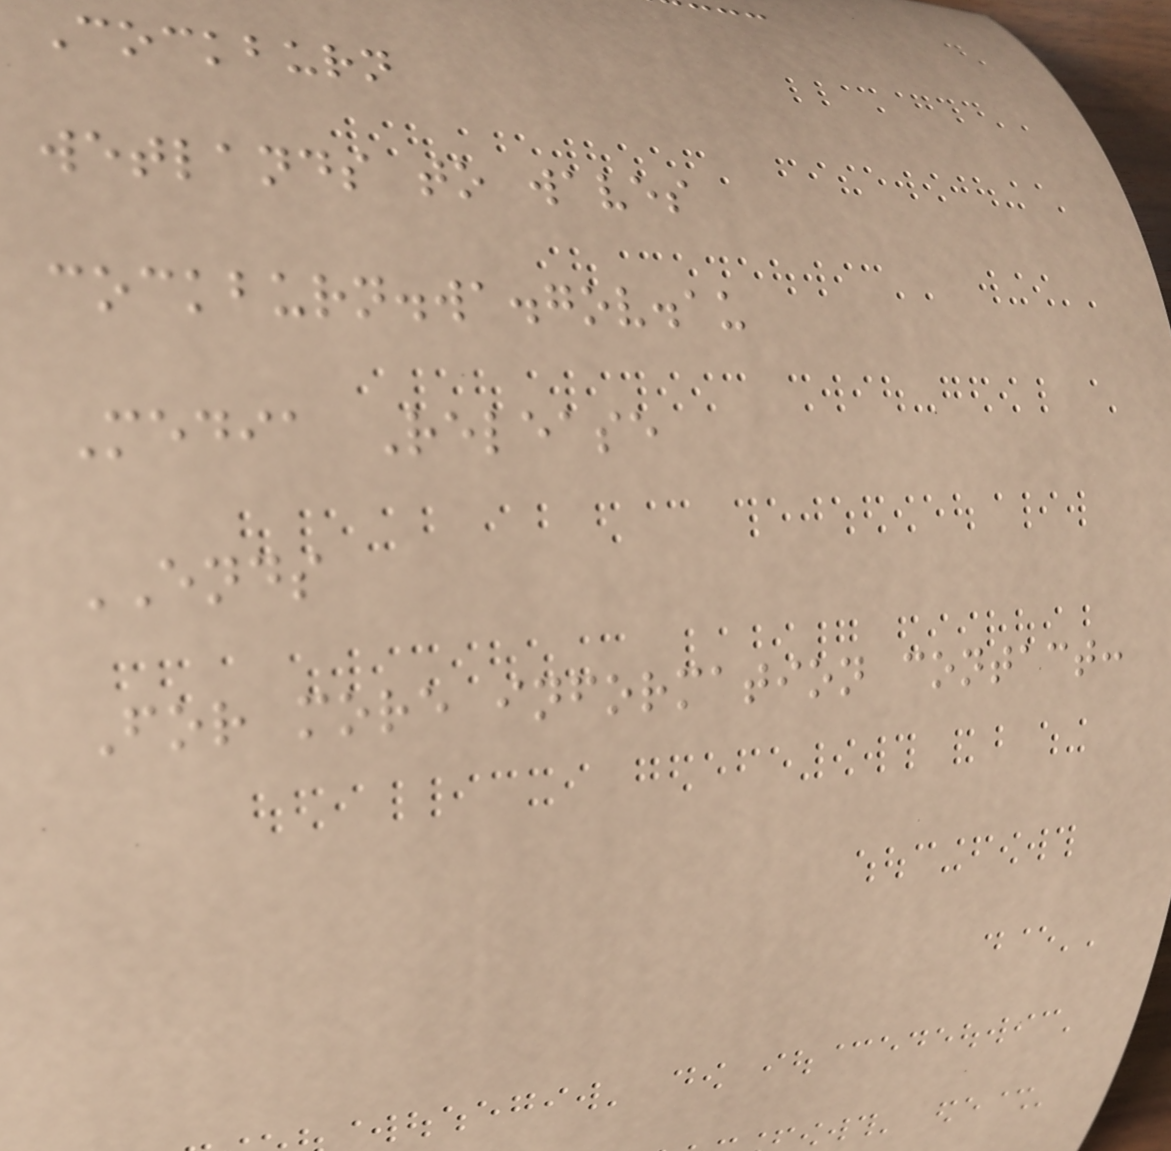Cockburn
wetlands to waves
cockburn.wa.gov.au
Media Release
ENDS
For more information contact:
